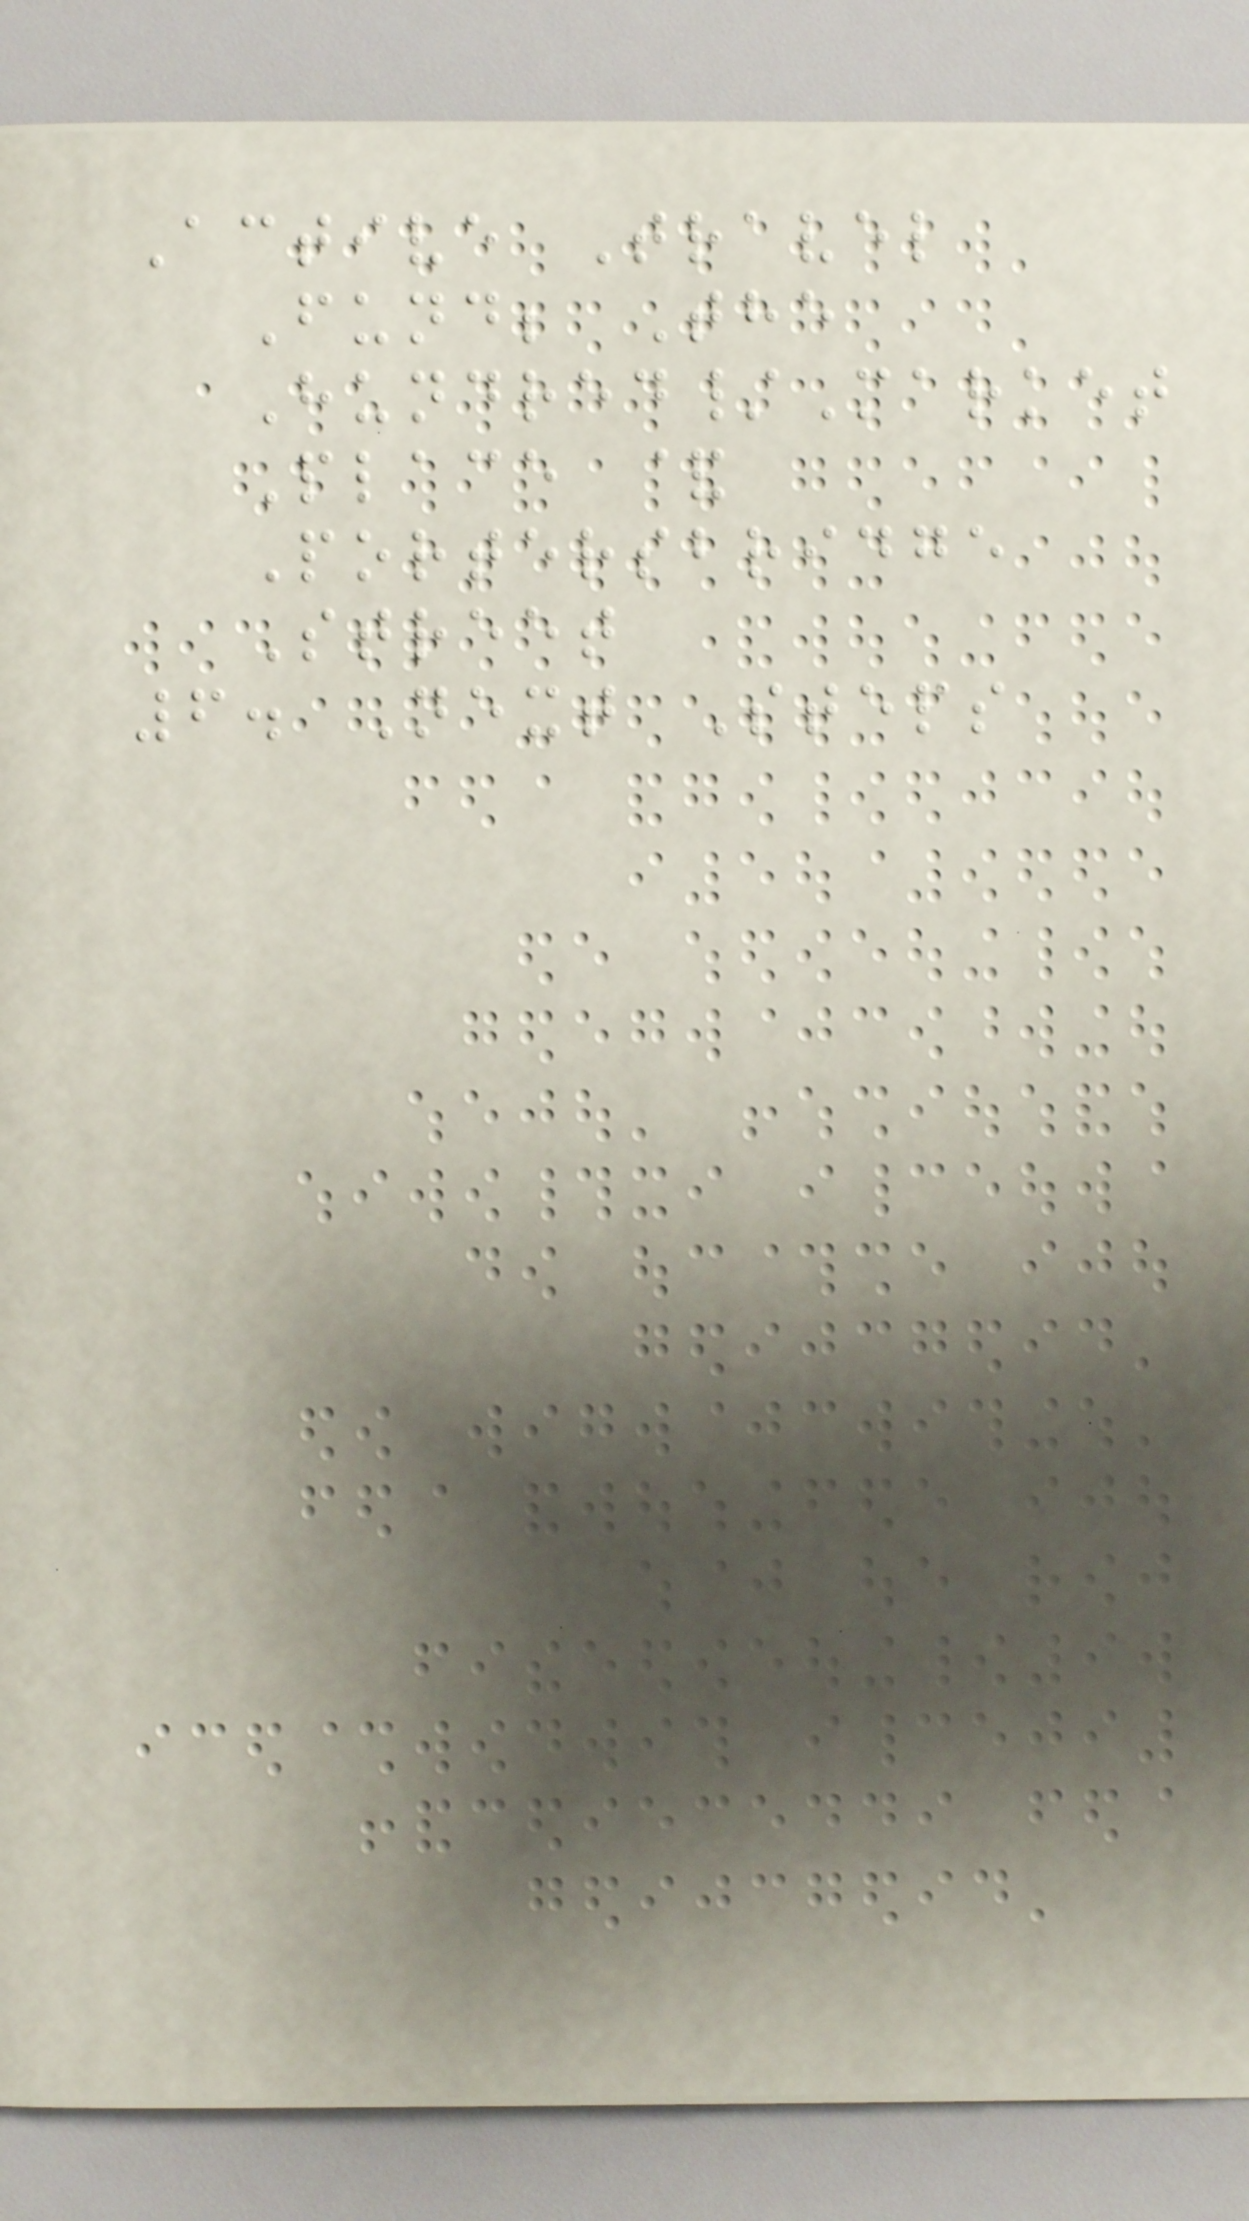Active Travel
Fund; The
Hundred/Market
Place &
Portersbridge
Street
6. Next Steps
